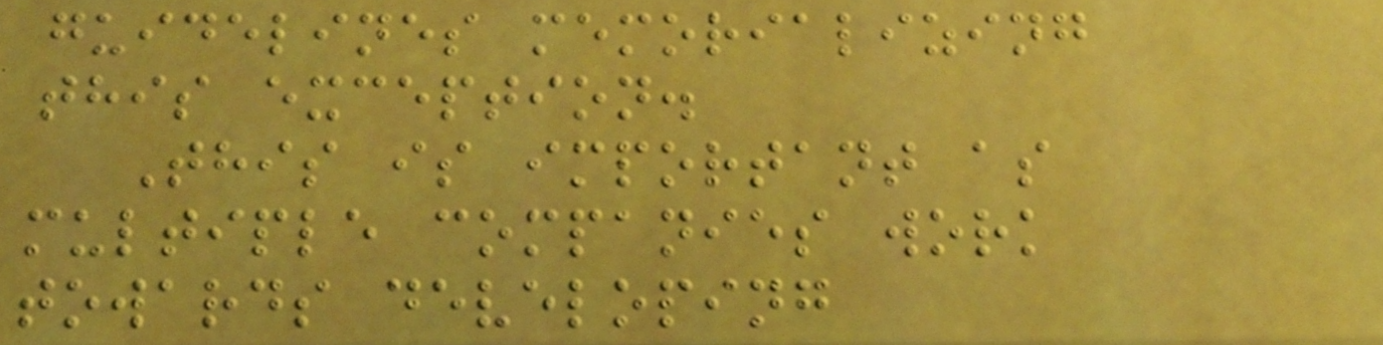guidelines memorializing
this exception.
This is important as
multiple companies work
towards developing
